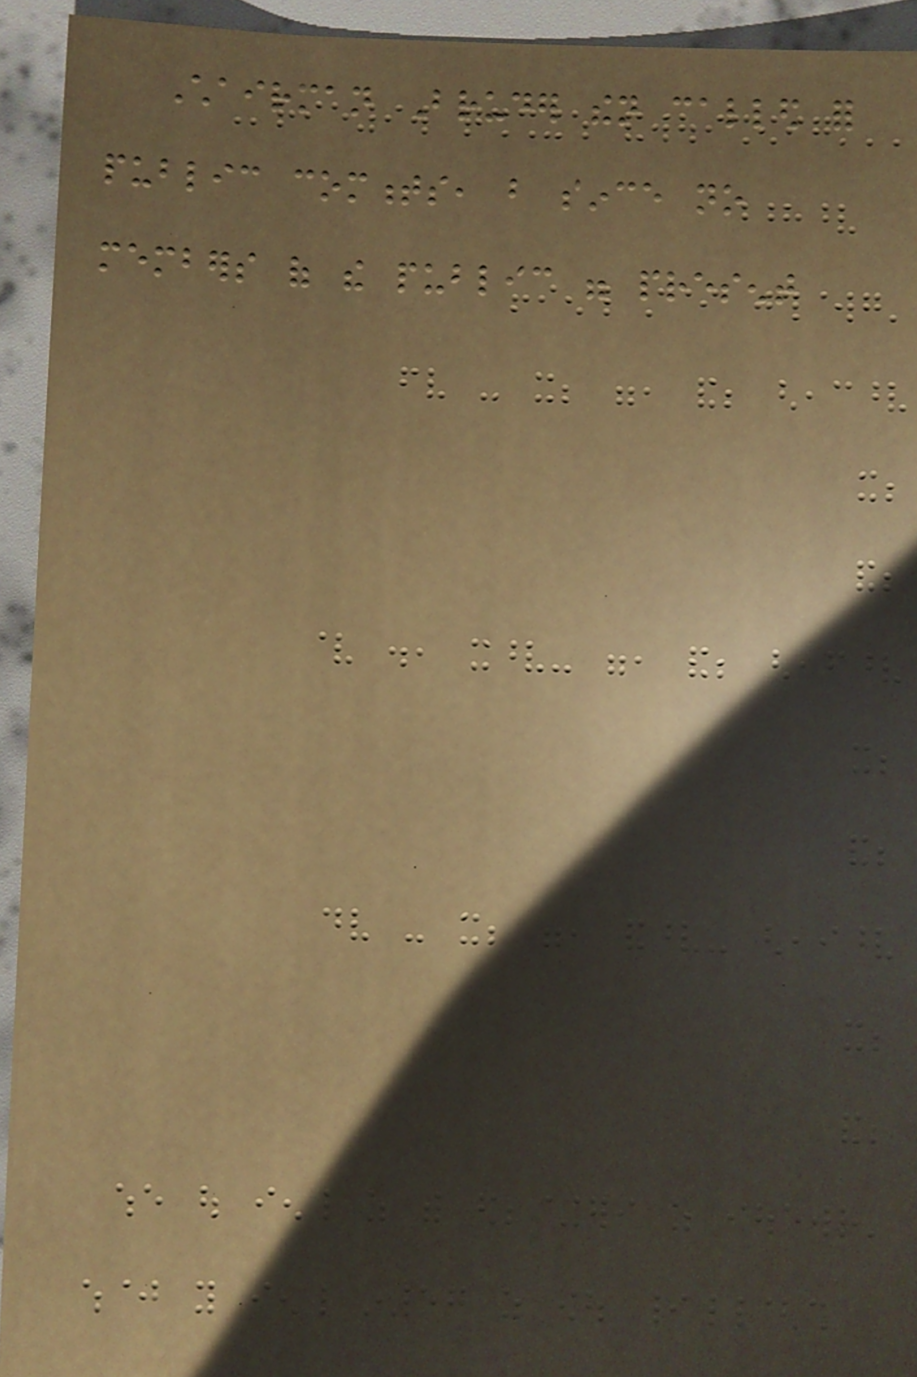Chairman Bruder then called for
public comments, but since no
members of the public were present
